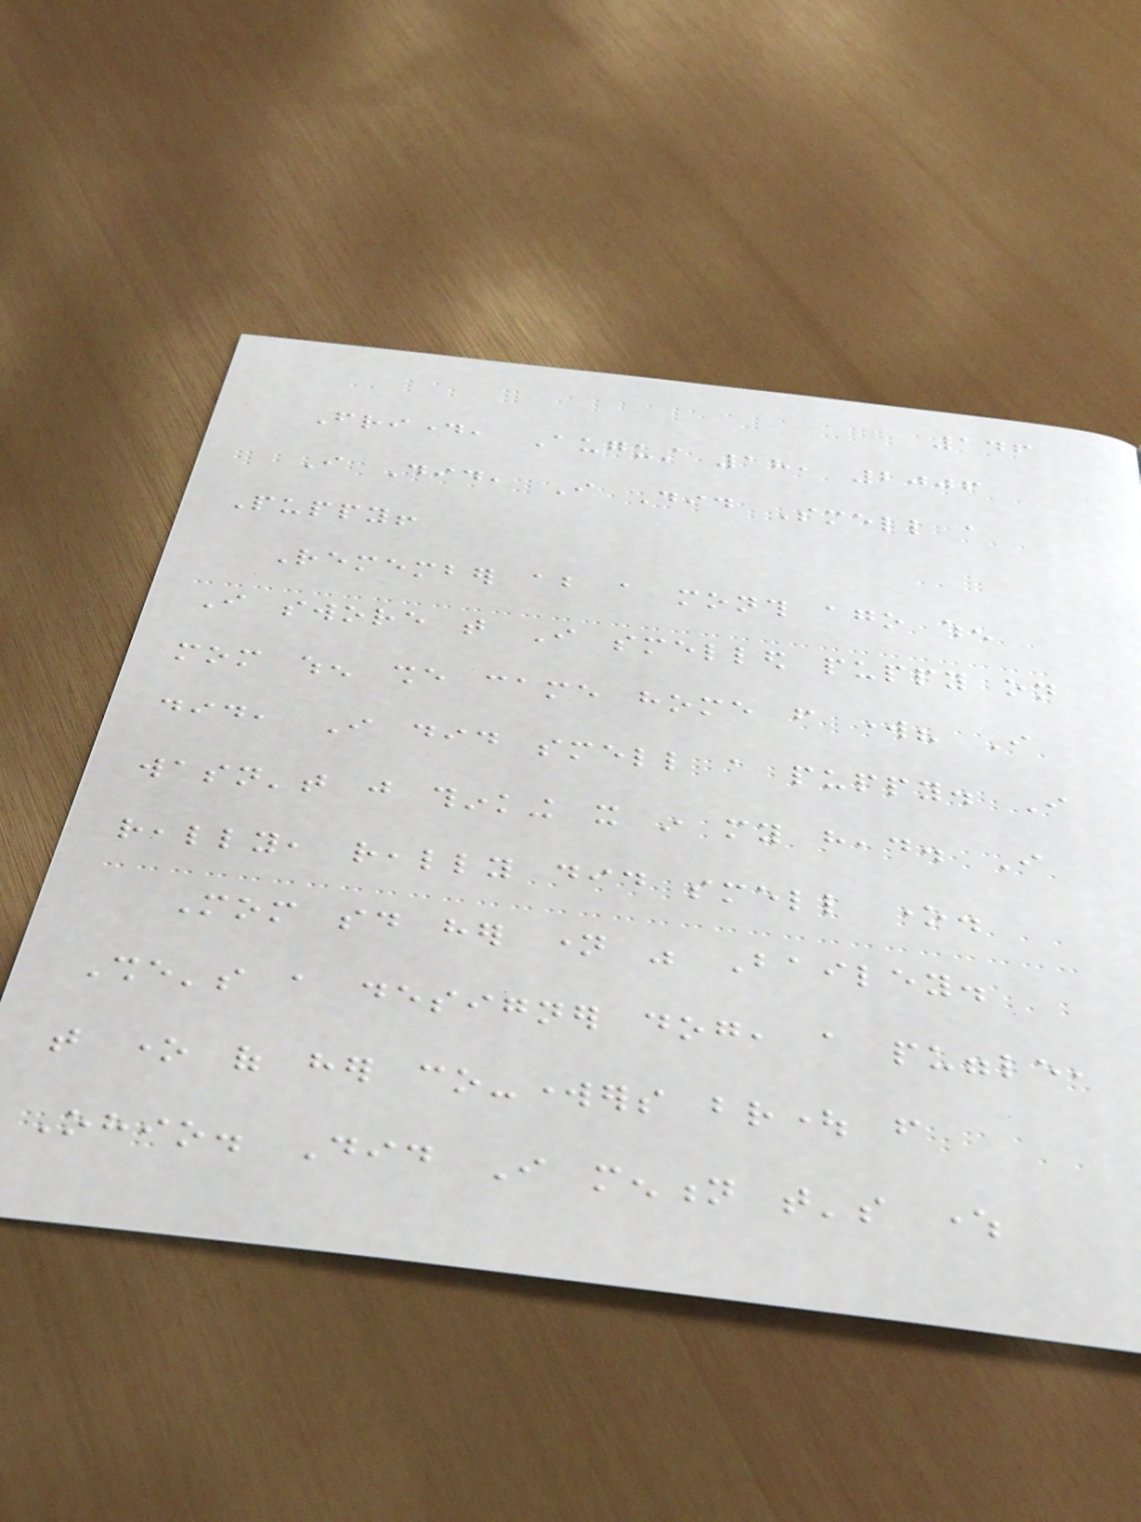146
Friday, August 18, 2006
I Did, I Did Smell a
Puppy!
Remember about a month ago when
I swore that I smelled puppy on
mom when she came home from work? I
did, I did smell a puppy. I
wasn't just thinking it in my head. I
really, really did smell one.
Mom said her name was Bailey.
She's a designer dog, a puggle,
that one of her co-workers brought from
Ohio. Did I mention that's where
